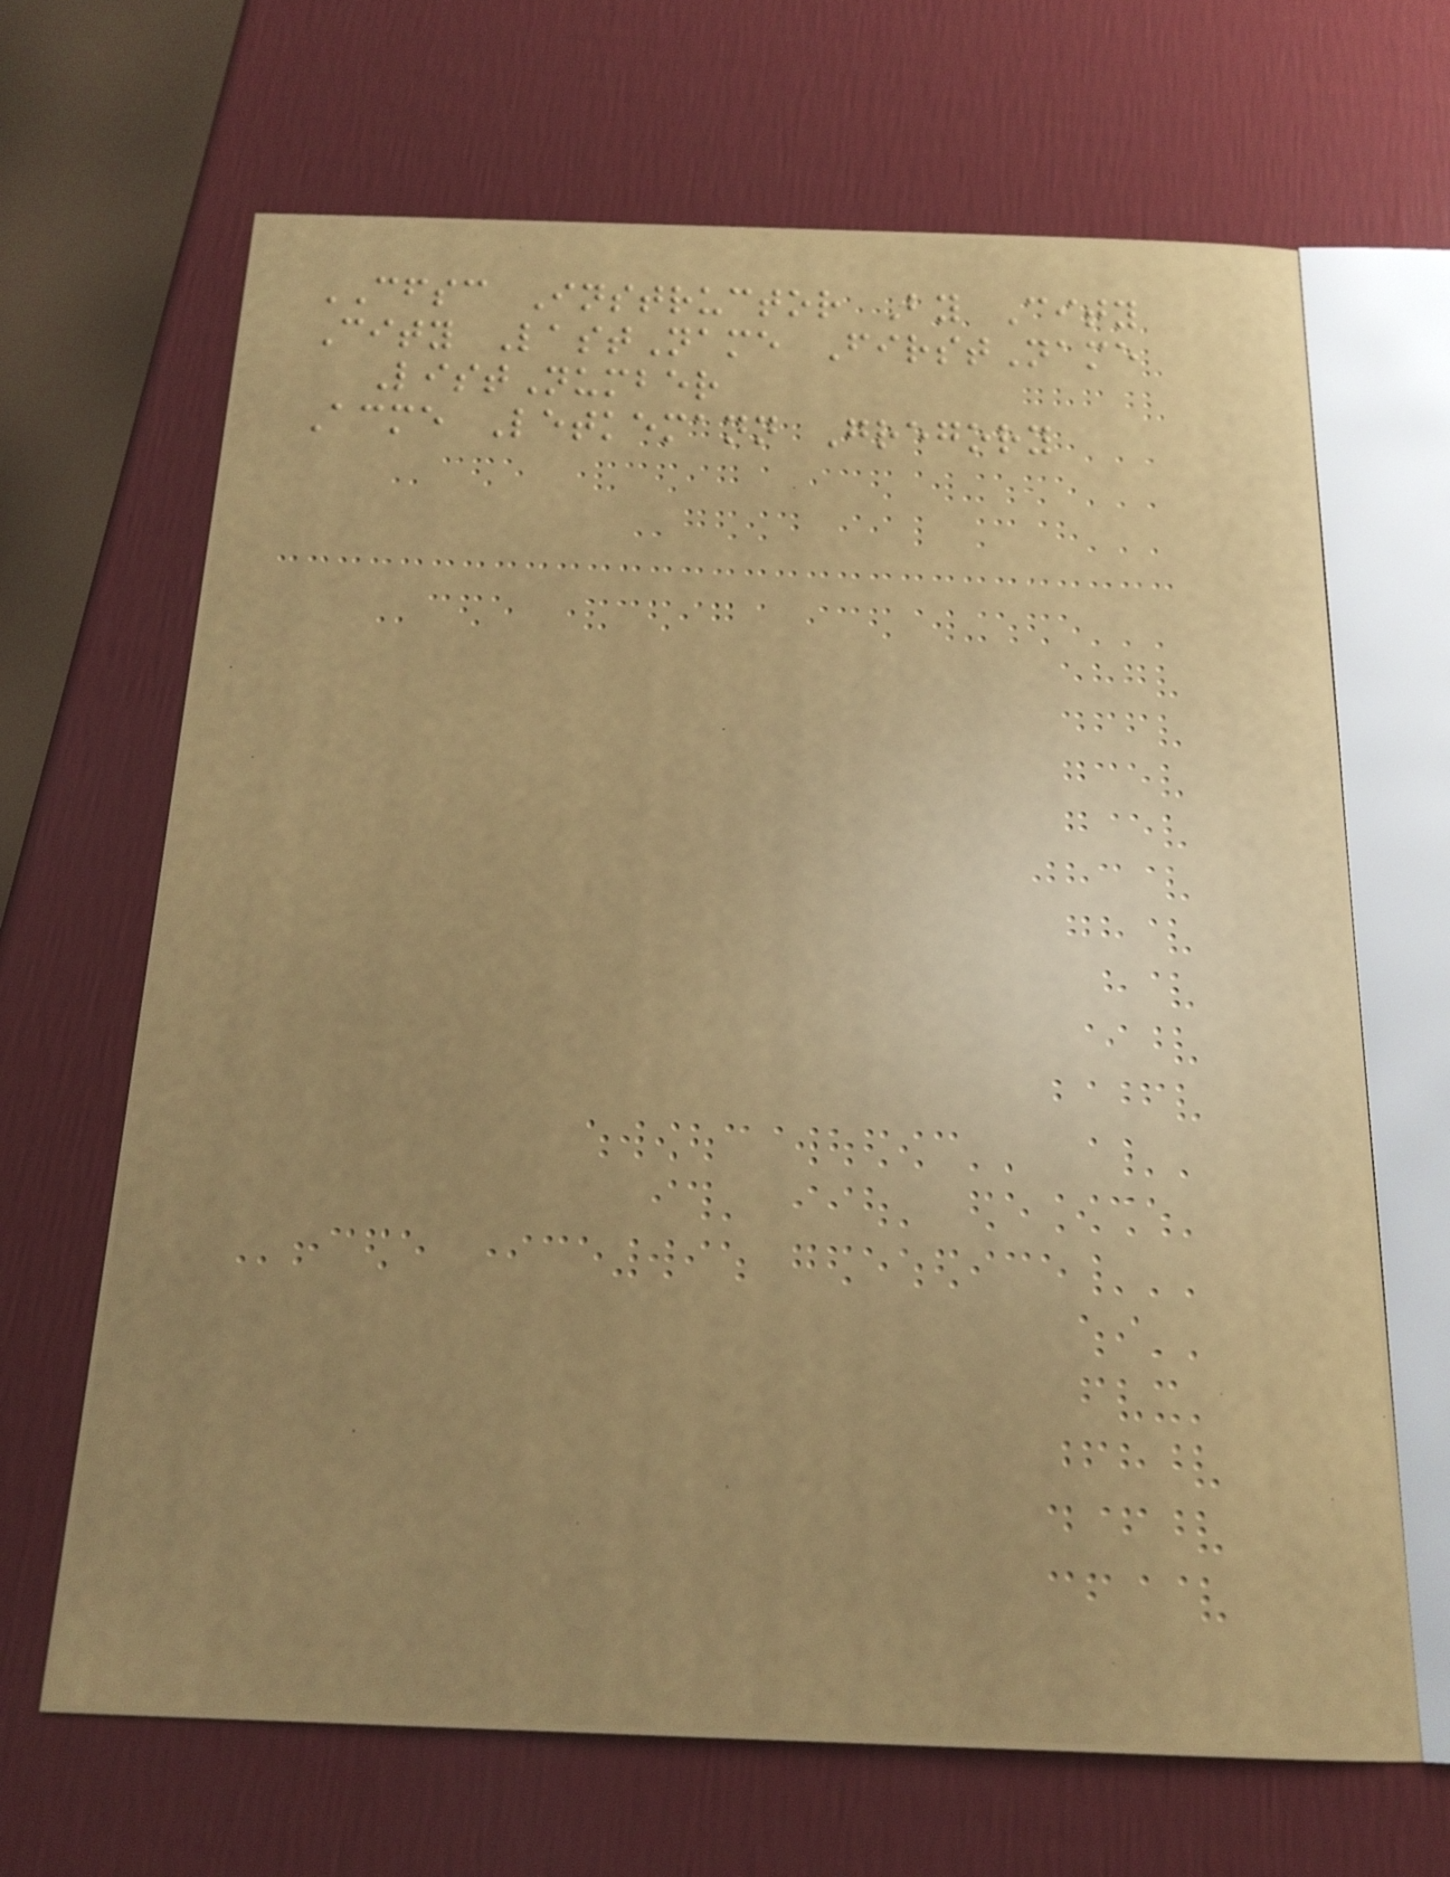CFSC Instructor By City
City LastName FirstName
ListNumber
Acme Letkemann Gregory
